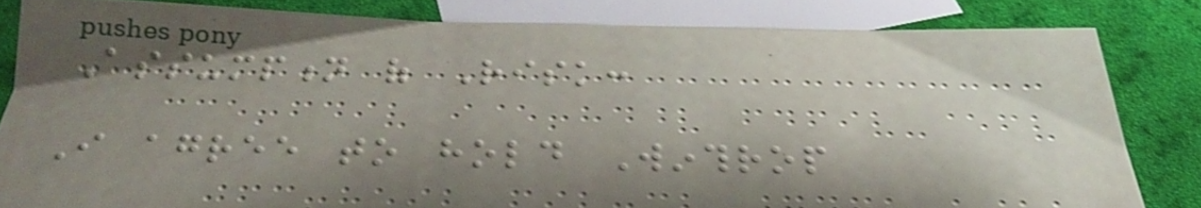Assumption of Risk:
I agree to hold Winthrop
